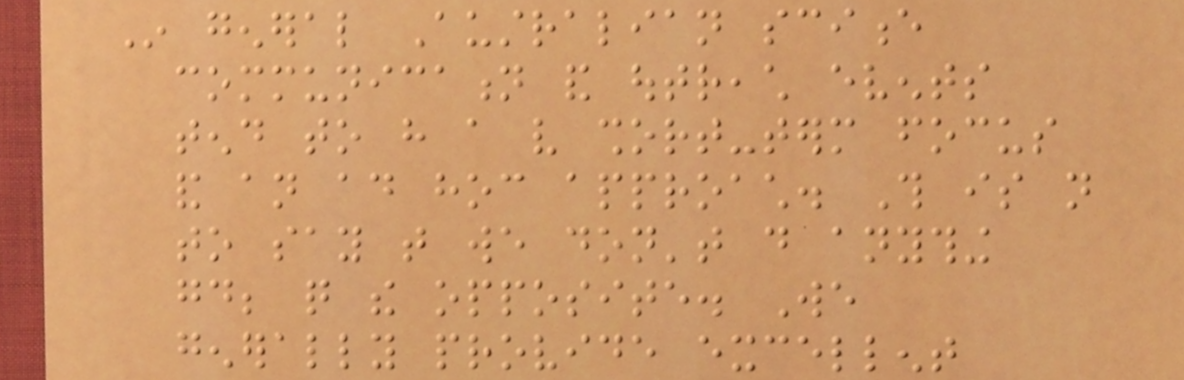In general Australian science
communication and outreach events
tend to have a very short-term focus
and an ad hoc approach. This is not
to say that we don't do anything
good; quite the opposite. We
generally provide excellent
